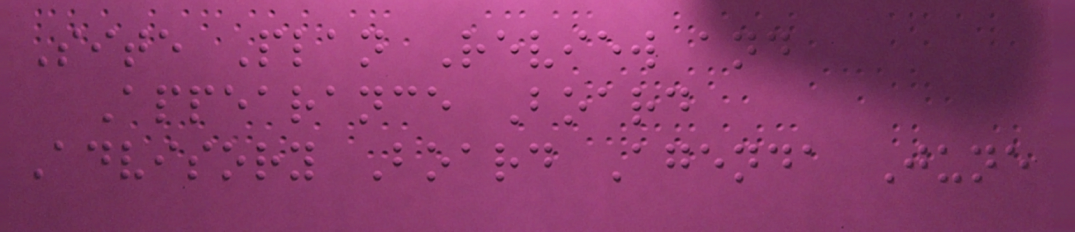Site Plan Review and
Appearance Board
Advisory Board Agenda June
